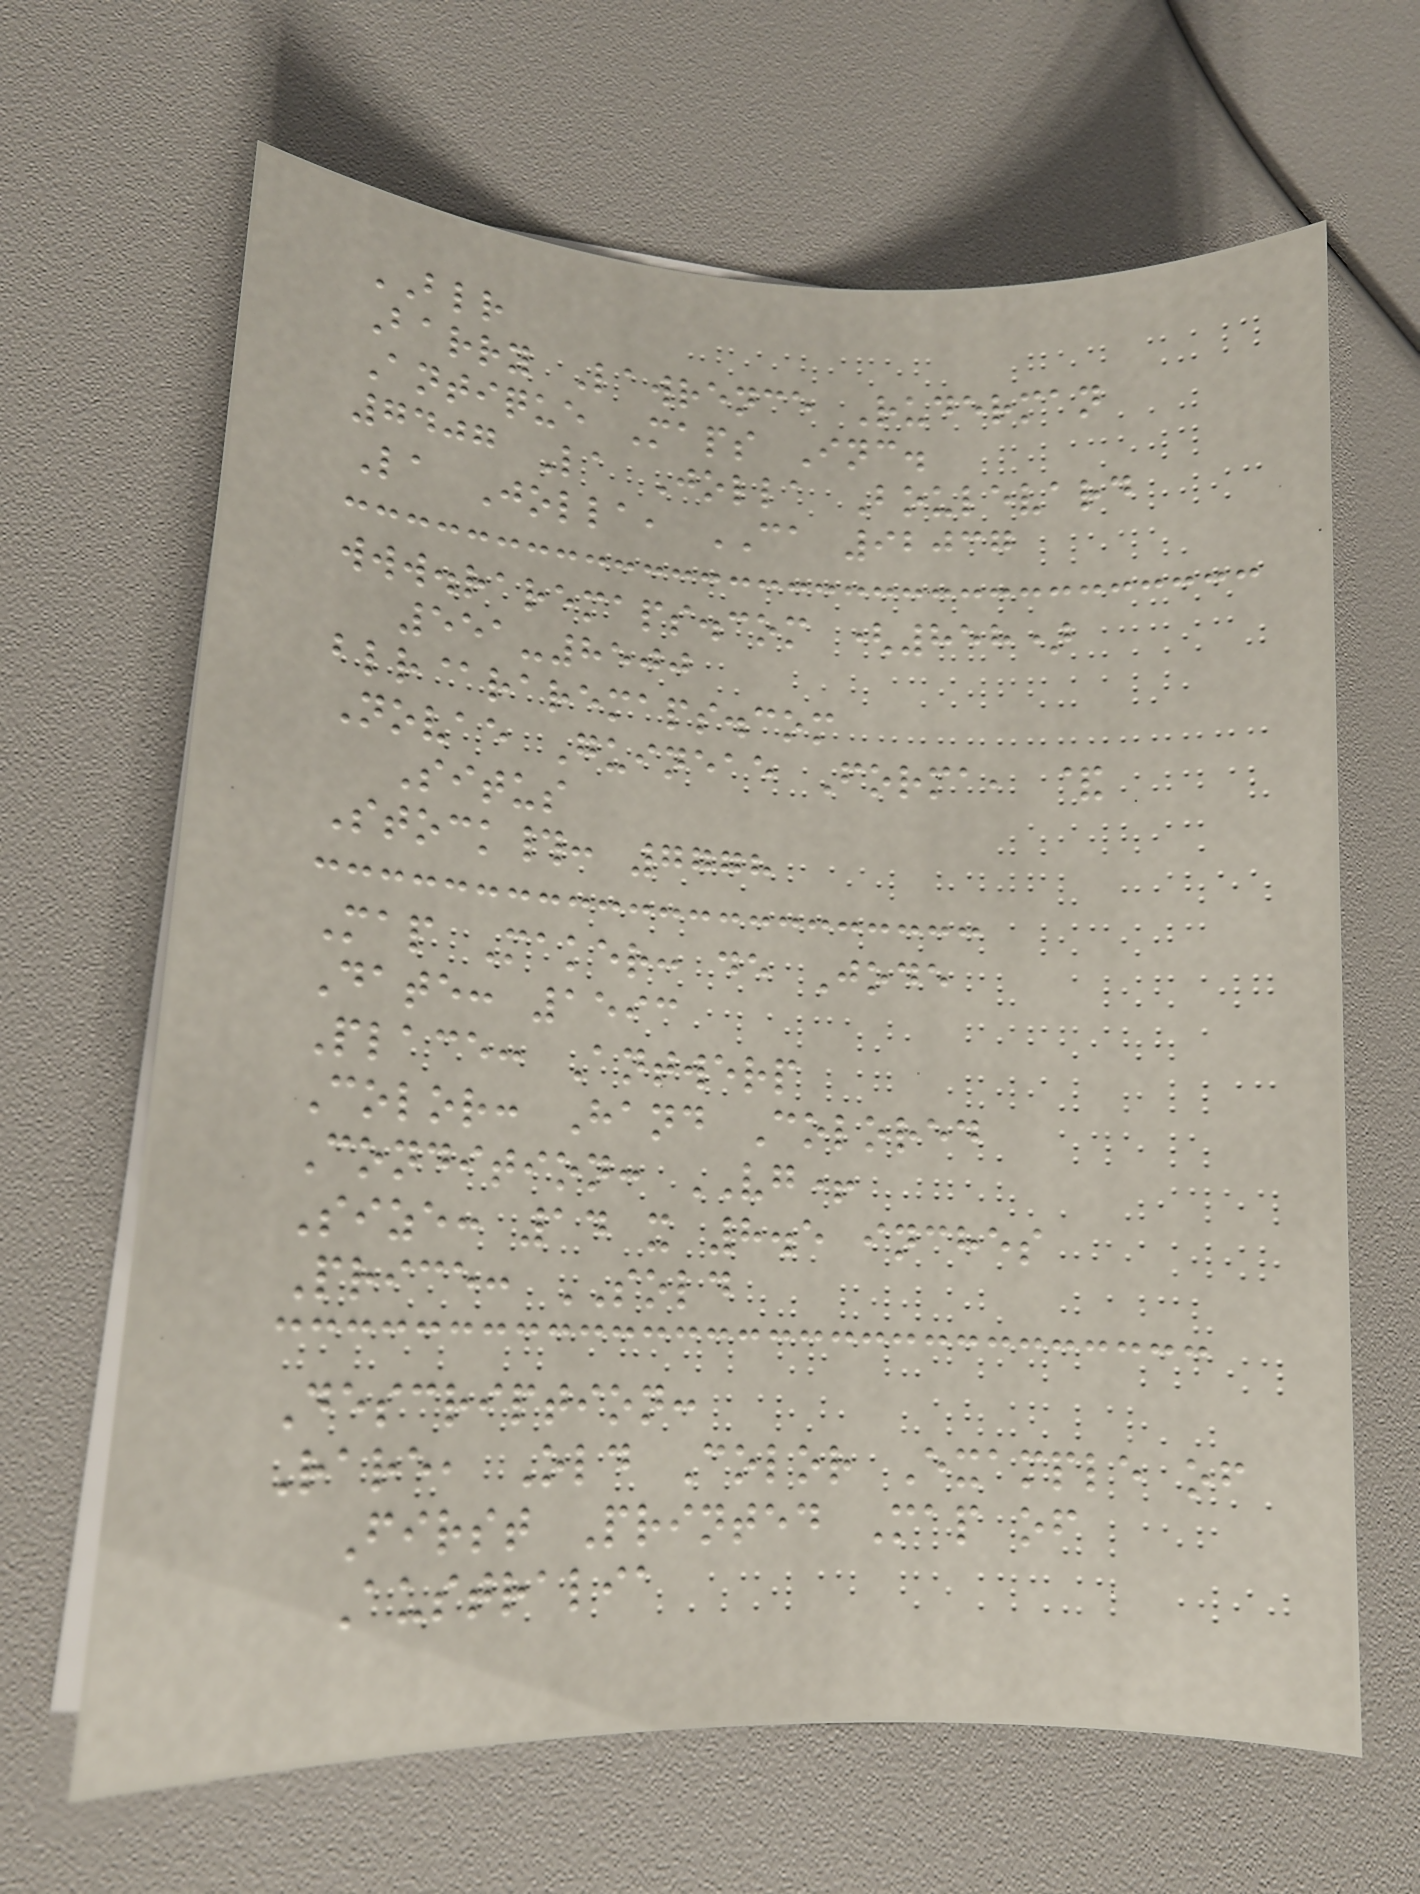BLR
Barry Lawrence Ruderman
Antique Maps Inc.
7407 La Jolla Boulevard
La Jolla, CA 92037
www.raremaps.com (858)
551-8500
blr@raremaps.com
Novae Guineae Forma, &
Situs
Stock#: 7778
Map Maker: de Jode
Date: 1593
Place: Antwerp
Color: Hand Colored
Condition: VG+
Size: 14 x 8.5 inches
Price: SOLD
Description:
Rare, Old Color Example of
First Printed Map of
Australia
